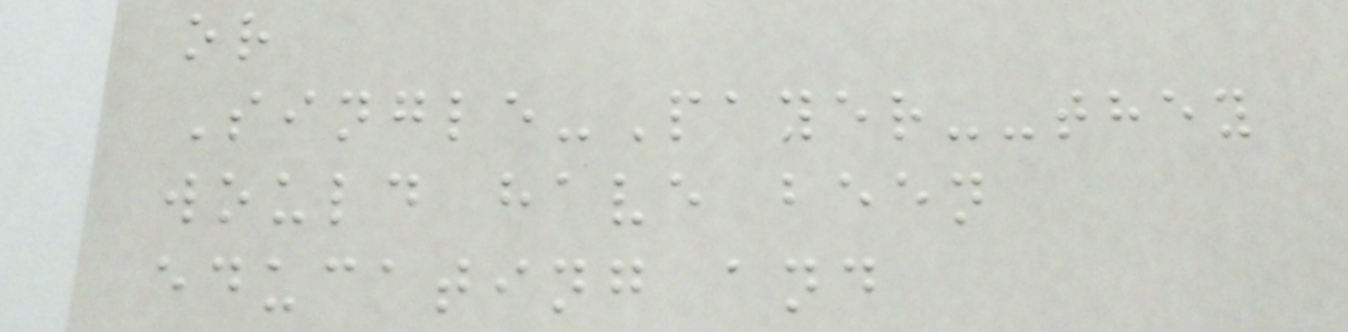or
Single-Payer--they
would have been
educating and
